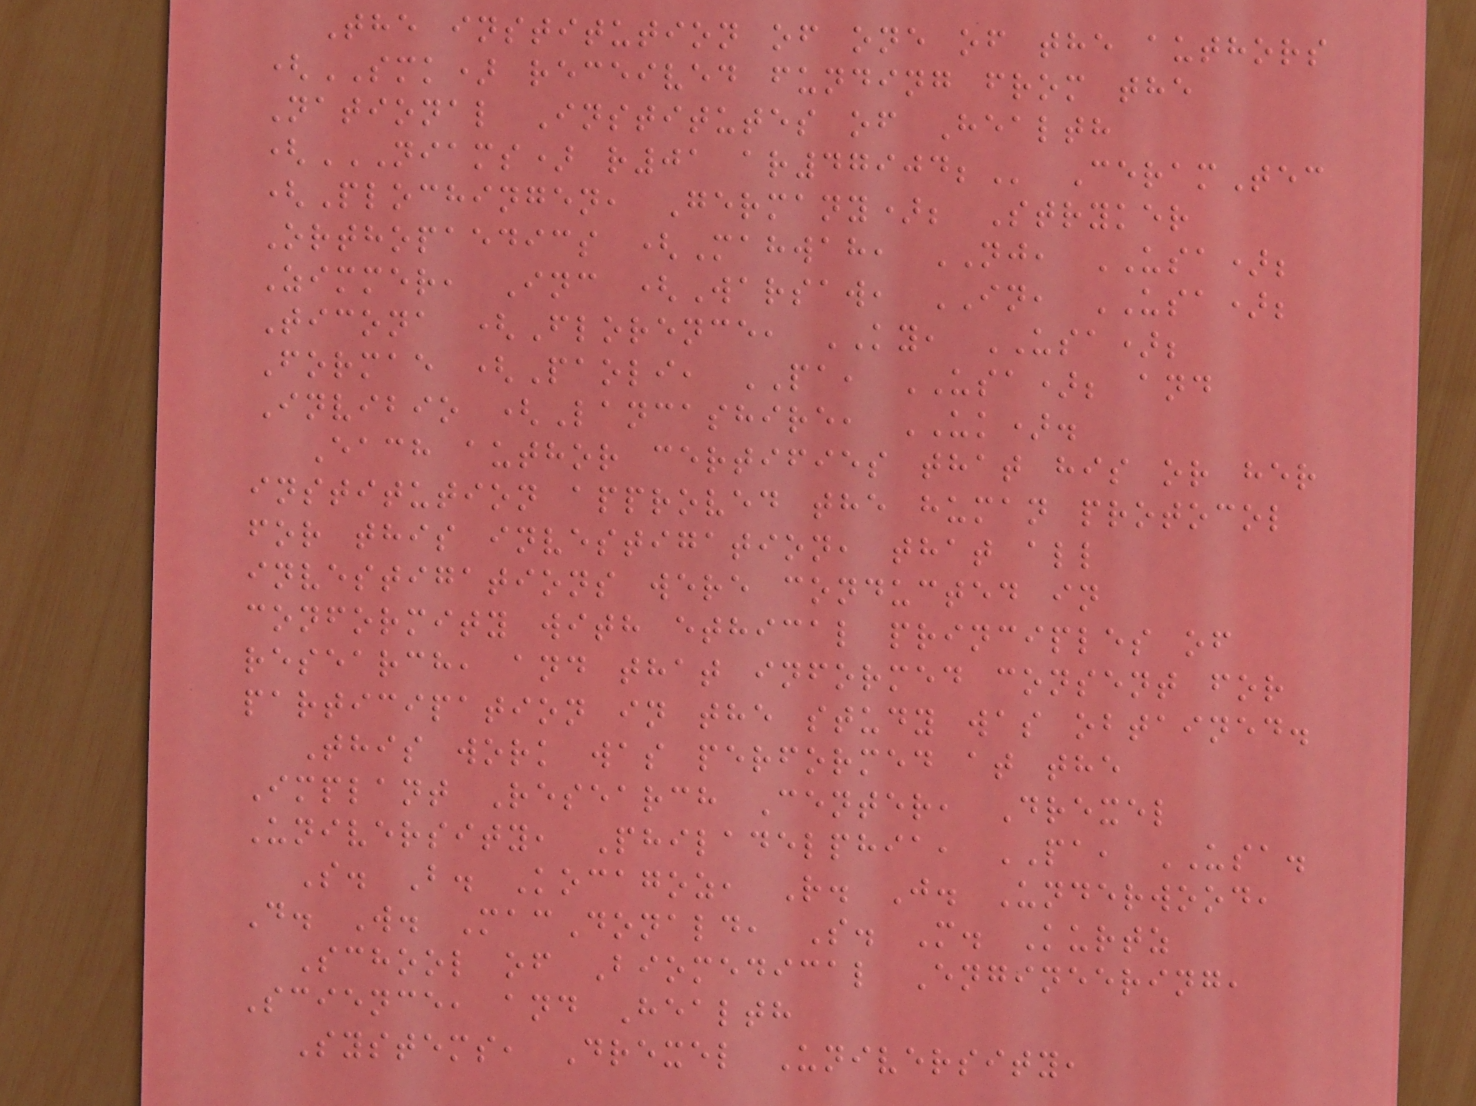The institution of one of the authors
(SMK) received funding from the
National Institutes of Health
(NIAMS) R01 AR47904; CeramTec
(Plochingen, Germany); Stryker
Orthopaedics (Mahwah, NJ, USA);
Zimmer, Inc (Warsaw, IN, USA);
Ticona (Florence, KY, USA);
Formae (Paoli, PA, USA); and
Invibio (Lancashire, UK).
Each author certifies that his or her
institution approved the human protocol
for this investigation, that all
investigations were conducted in
conformity with ethical principles of
research, and that informed consent for
participation in the study was obtained.
This work was performed at the
Implant Research Center, Drexel
University, Philadelphia, PA, USA.
S. B. Kocagoz, R. J. Underwood,
D. W. MacDonald, S. M. Kurtz
School of Biomedical Engineering,
Science, and Health
Systems, Drexel University,
